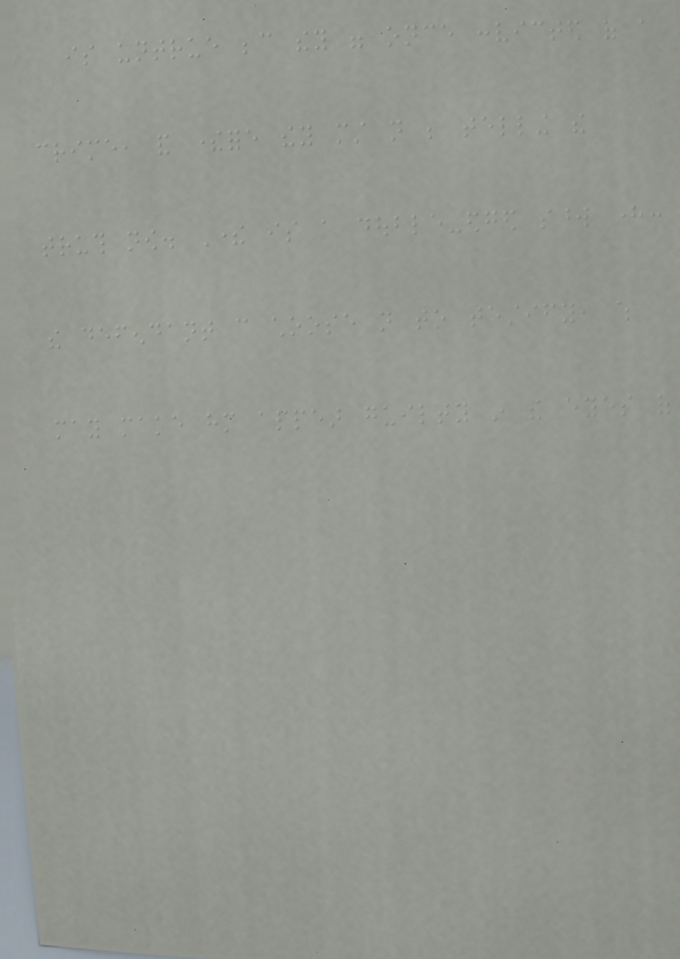is untrue because they were once convicted of a
crime, and therefore they must not be telling the
truth now. There is a double-edged sword here:
the defendant can choose not to testify, which
may make him appear guilty in the eyes of
